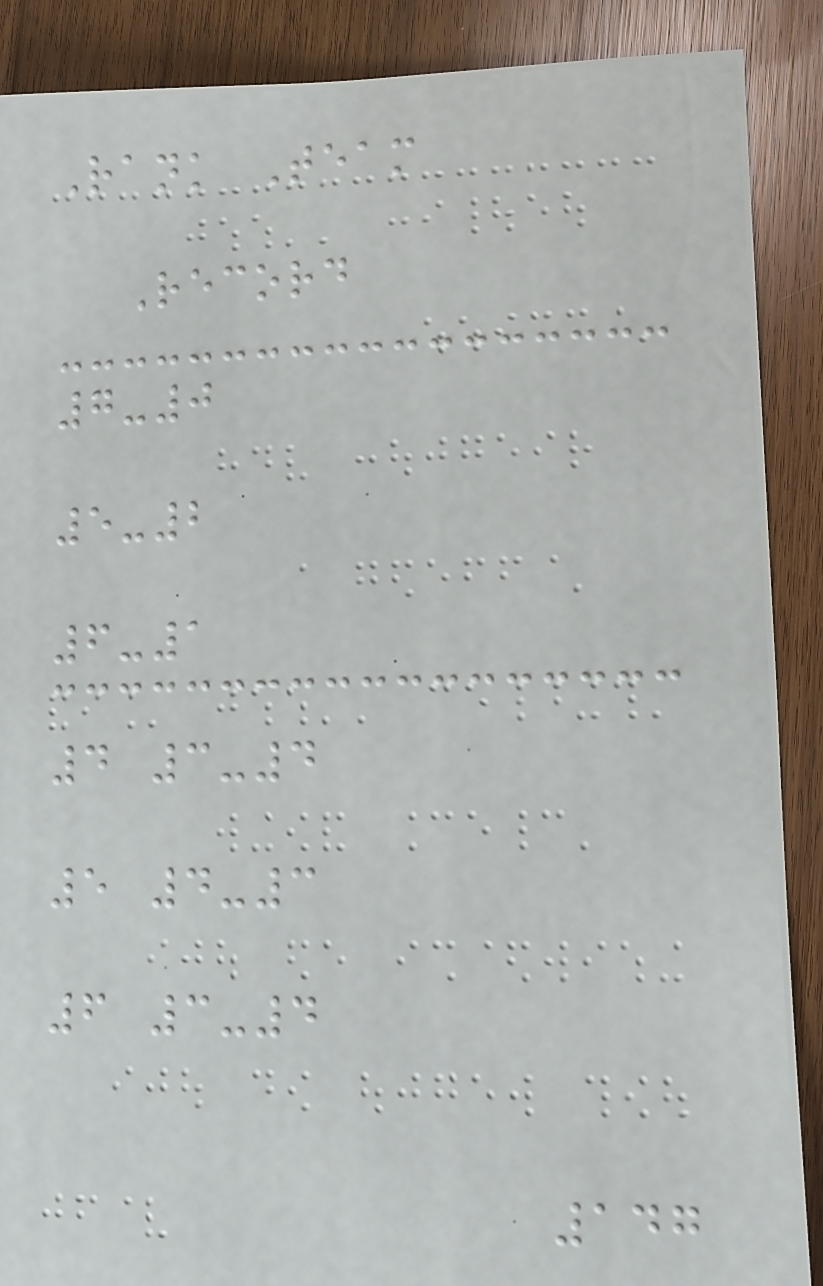Rank Team
Record
7-0
5-2
6-1
4 3-4
5 4-3
6 3-4
147
